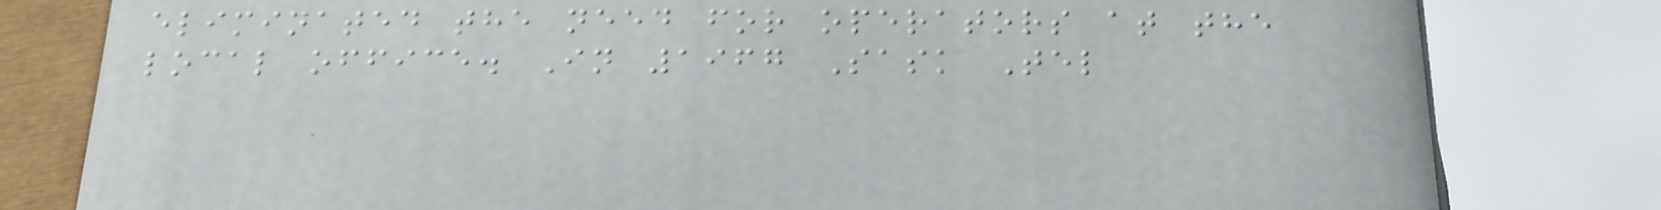eliminated the need for operators at the
local office. In 1967 Sask Tel
